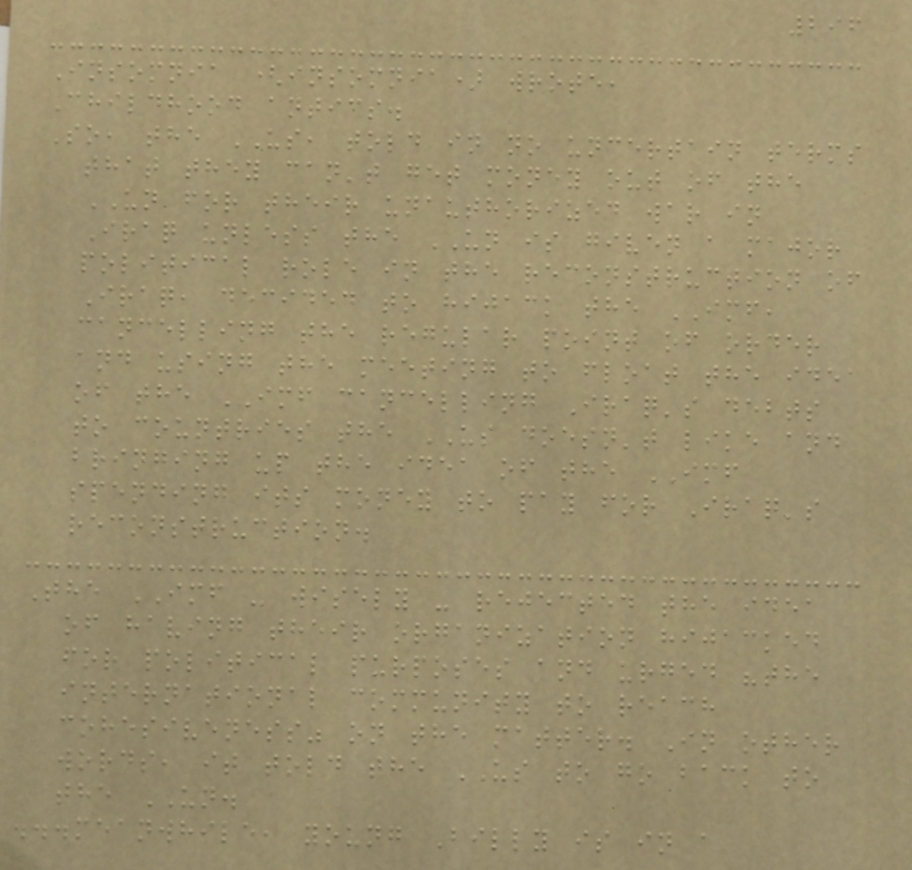296
Insomnia (insomnia) wrote,
Childhood antics.
So, the US, told in no uncertain terms
that they can't get money out of the
UN for their unauthorized war in
Iraq unless the UN is given a major
political role in the reconstruction of
Iraq, decided to hijack the IMF,
cancelling the regular point of order
and using the meeting to float the idea
of the IMF cancelling Iraq's debts
to countries the US doesn't like and
bringing up the idea of the IMF
spending its money to pay for Iraq's
reconstruction.
The IMF - wisely - rejected the idea
of having their organization hijacked
for political purposes and urged "the
international community to reach
cohesiveness" on the matter. In other
words, it told the US to go back to
the UN.
...meanwhile, young Billy is in a
